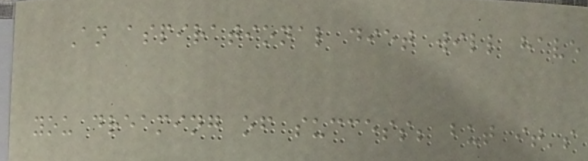An aspirational diet will have
you dreaming of success; but it's
